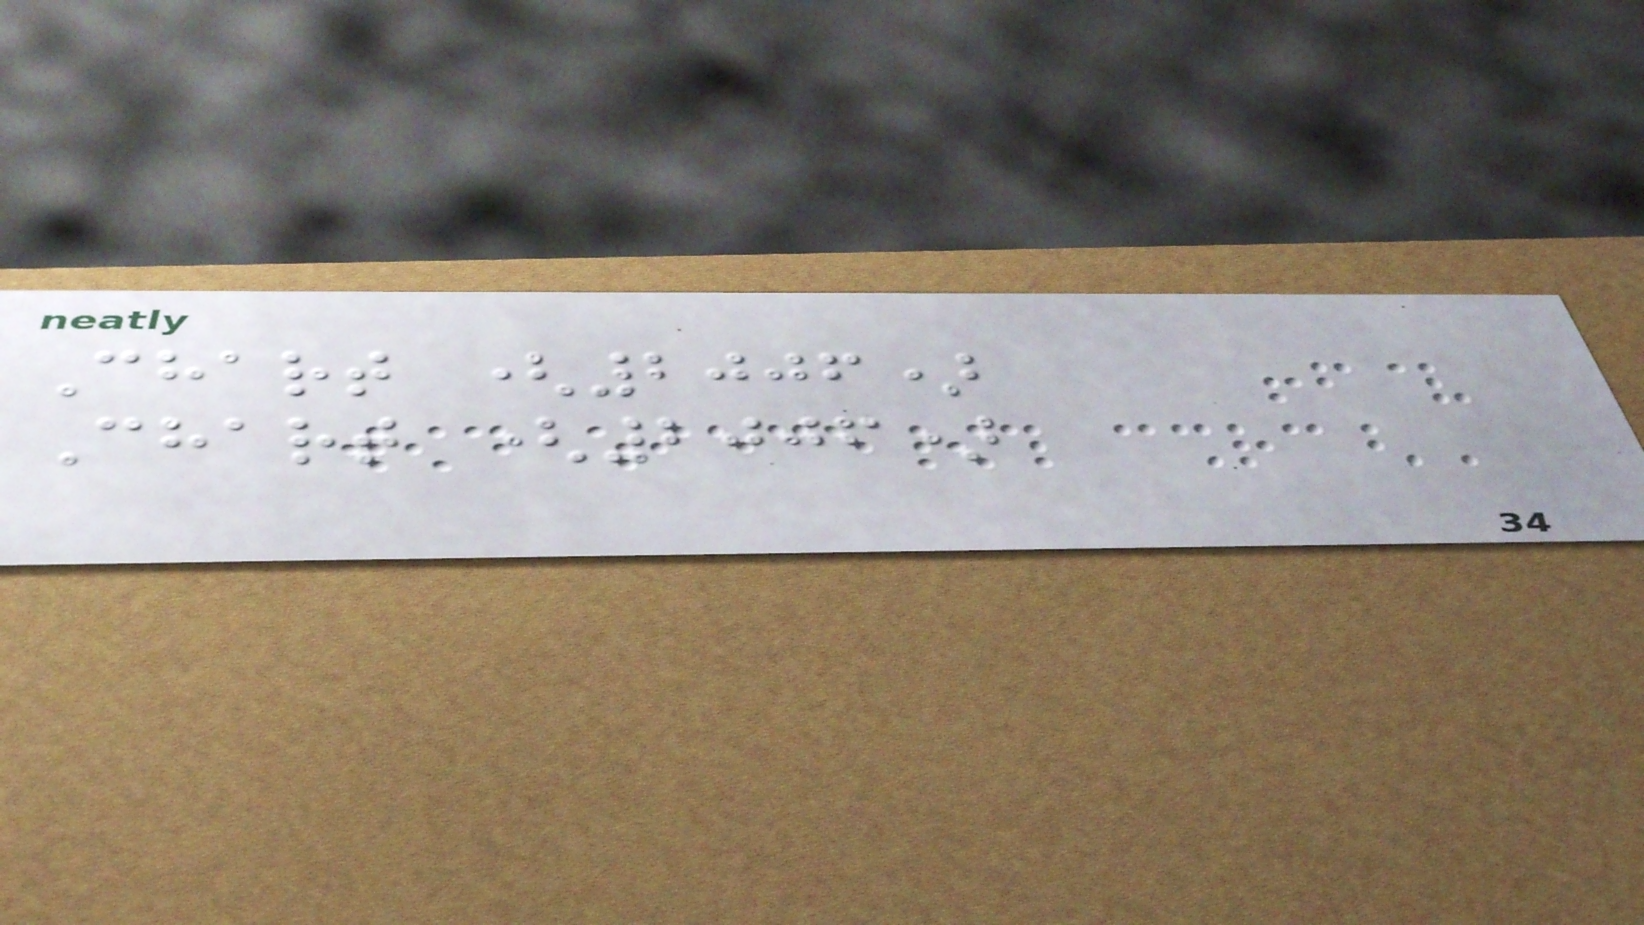Chart (2006)
Chart (2006)
